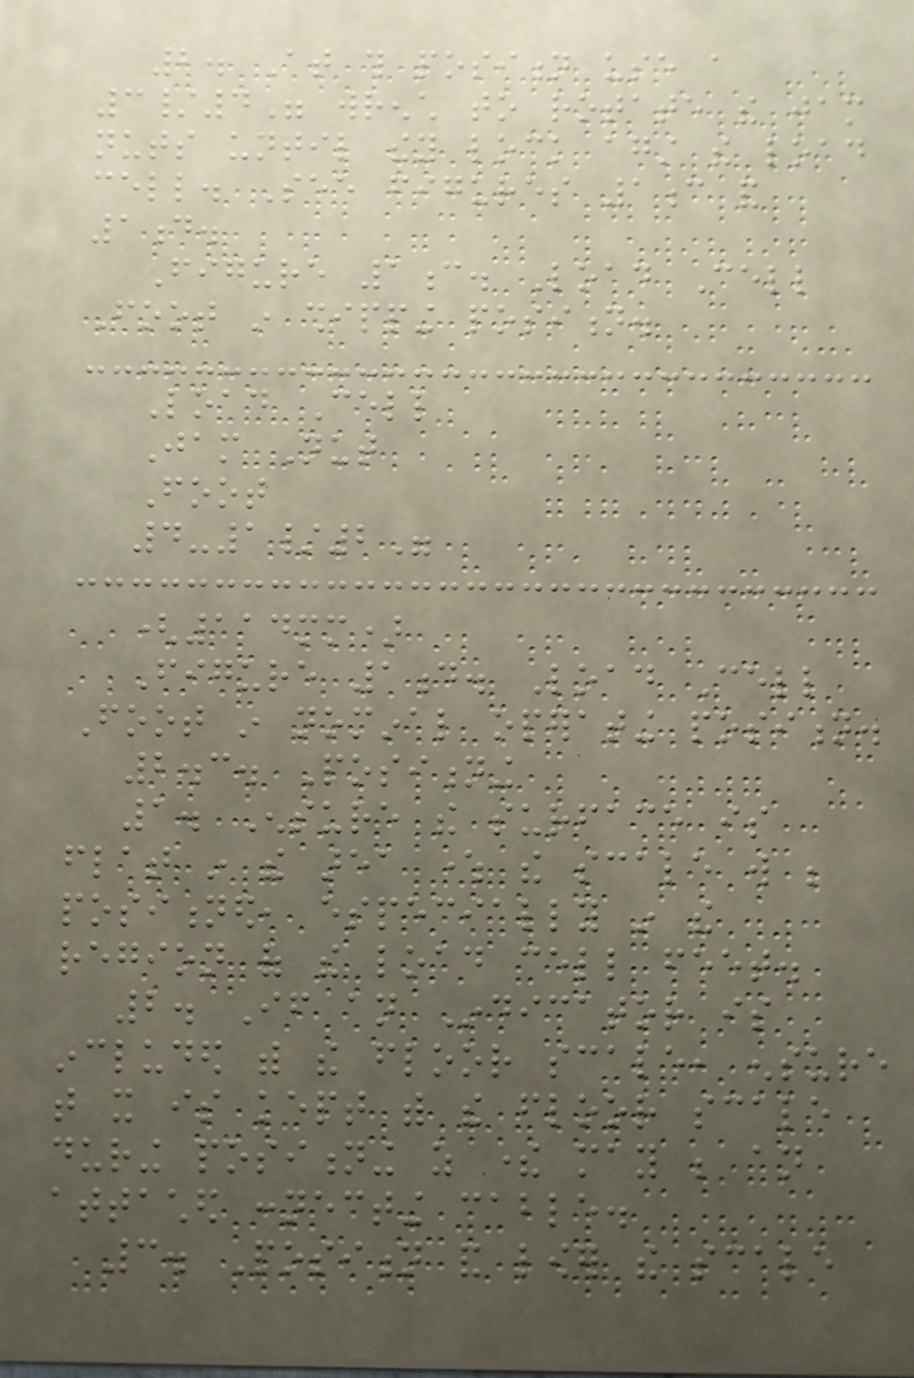2. At this position use a
3/4" wrench to rotate the jam
nuts until they lock against the load
cell. See figures 1c and
1d.
Figure 1c. Load Cell
Foot in shipping position.
Load Cell
Jam Nut
Foot
4-1/2"
(114mm)
Figure 1d. Load Cell
Foot in nominal operating position.
2.3. Positioning
1. Ensure the surface is
flat in the area where the scale will be
positioned, especially in the
region of the load cell feet.
2. If an Indicator is
included with the floor scale, ensure
that it is kept with the floor scale
during positioning as there may be an
attached connecting cable.
3. Position and lower the scale
